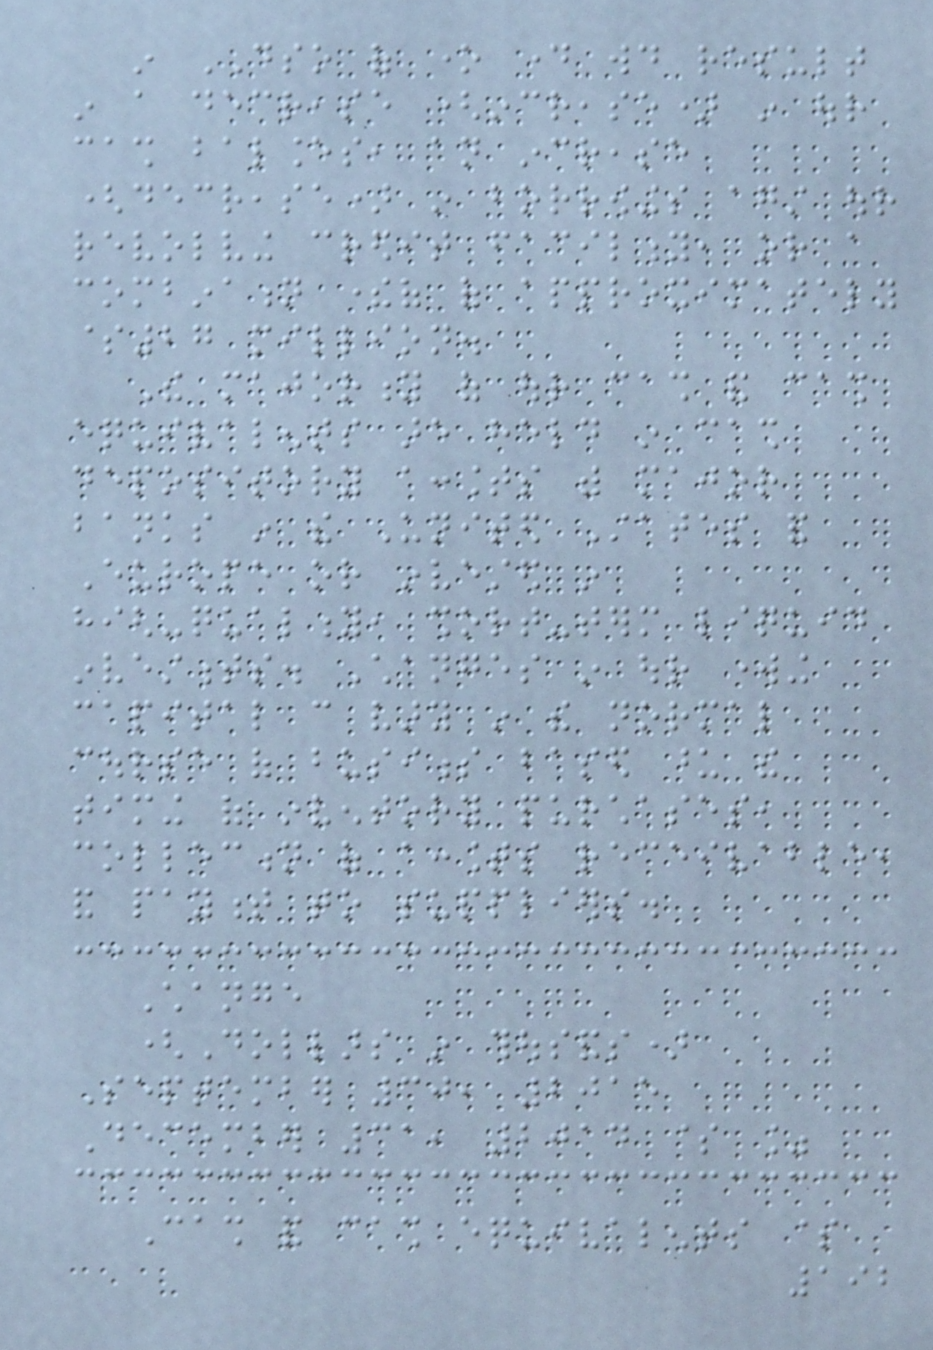in DSO of one day would result
in a decrease (increase) in our
cash balances, an increase
(decrease) in borrowings against our
revolving credit facility, or a
combination thereof of approximately
$27 million.
The majority of our cash and cash
equivalents are held in cash
depository accounts with major
banks in the United States and
Europe or invested in
high-quality, short-term liquid
investments. Changes in our working
capital can vary in the normal
course of business based upon the
timing of inventory purchases,
collection of accounts receivable,
and payment to suppliers.
Change
(Dollars in thousands)
September 30, 2015
December 31, 2014 $ %
Cash and cash equivalents $
192
